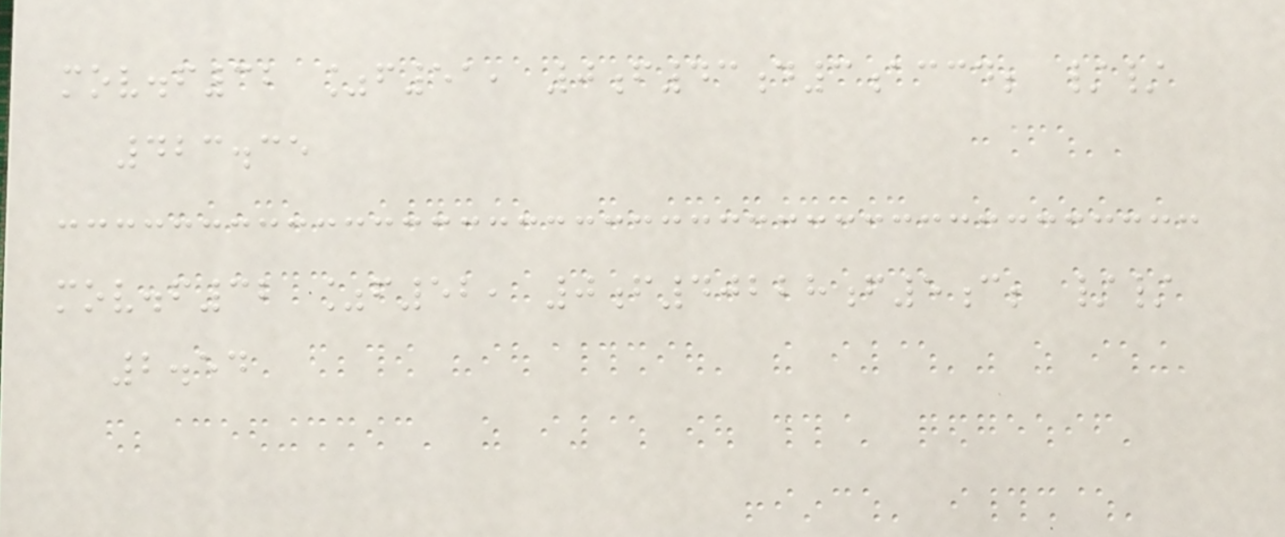mov.f32 %f51, 0f43d3accd; //
423.35
mov.f32 %f52, 0f40228f5c; //
2.54
